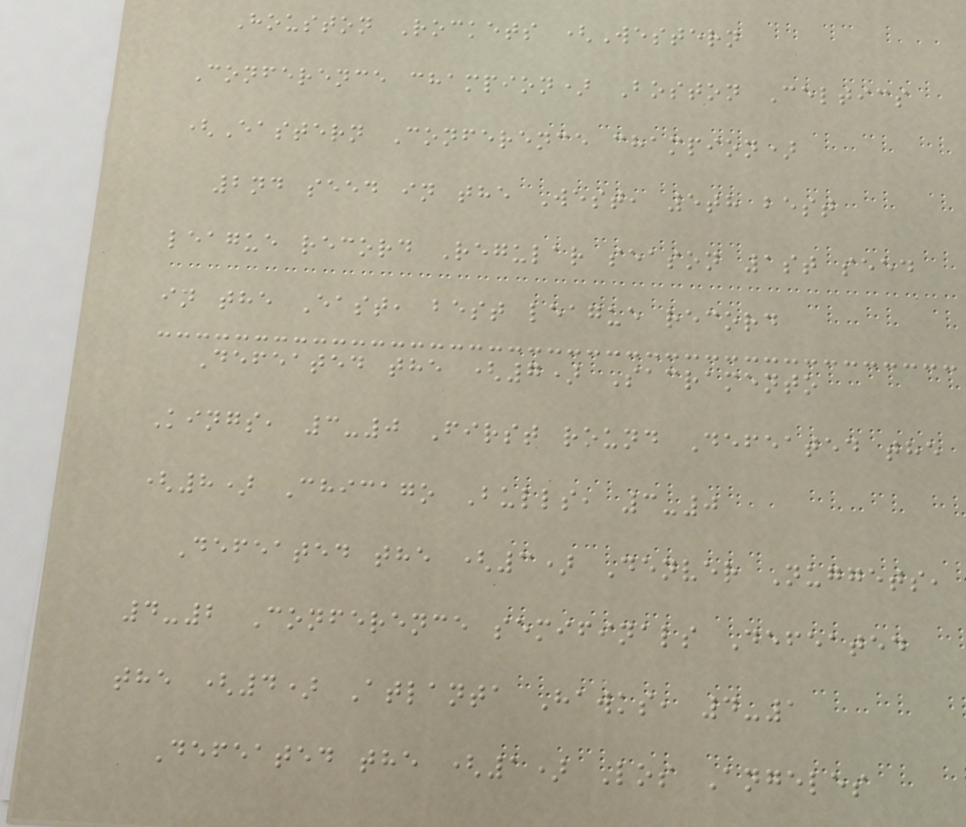Houston Rockets (Western
Conference champion) Boston Celtics
(Eastern Conference champion)
2nd seed in the West, 5th best
league record Regular season 1st seed
in the East, best league record
Defeated the (7) Sacramento
Kings, 3-0 First round Defeated the
(8) Chicago Bulls, 3-0
Defeated the (3) Denver Nuggets,
4-2 Conference semifinals Defeated
the (4) Atlanta Hawks, 4-1
Defeated the (1) Los Angeles
